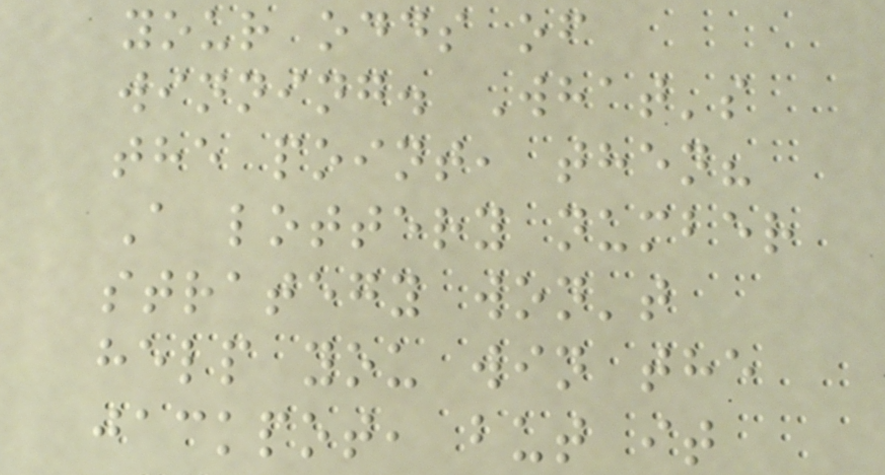your odds of
winning. What's
the point, then?
A lottery number
strategy won't
help you win the
jackpot, but it
